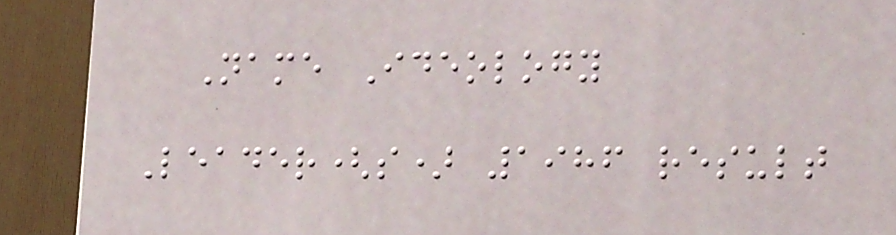Name Ideology
Leader(s) 1986 result
